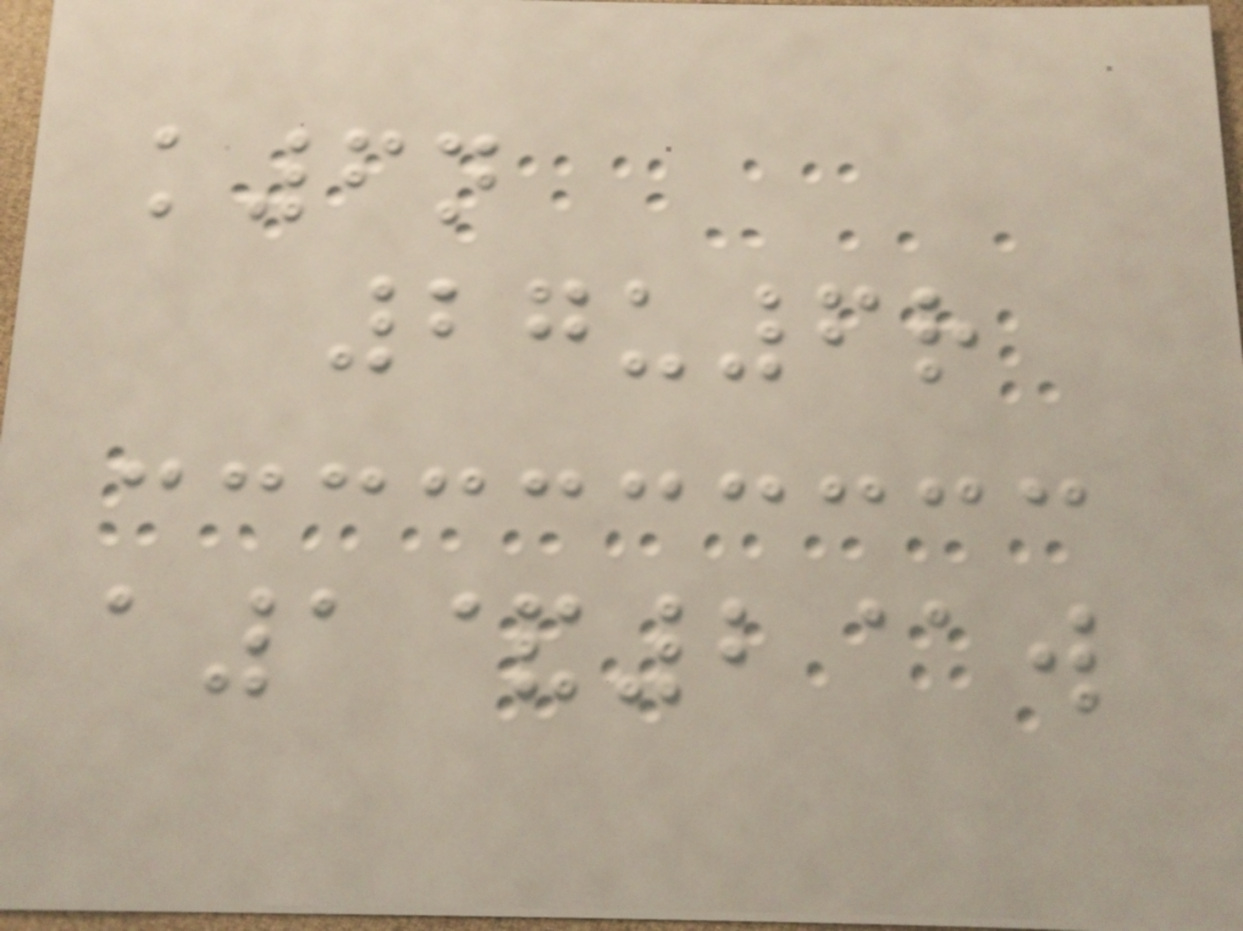k6n
27u6r
a1&2@w
